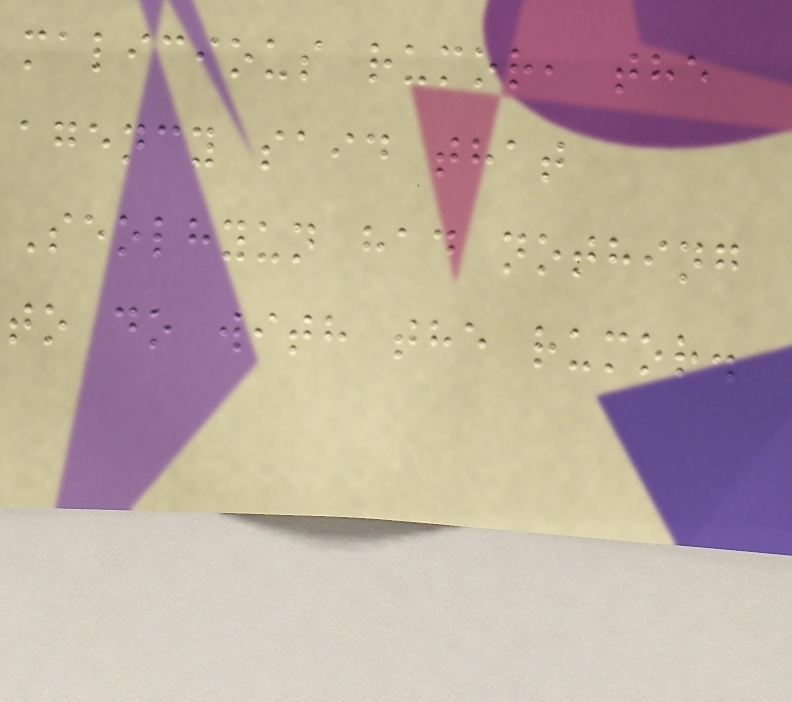malicious rumor, the
agency said that
Seolhyun had nothing
to do with the rumor.
